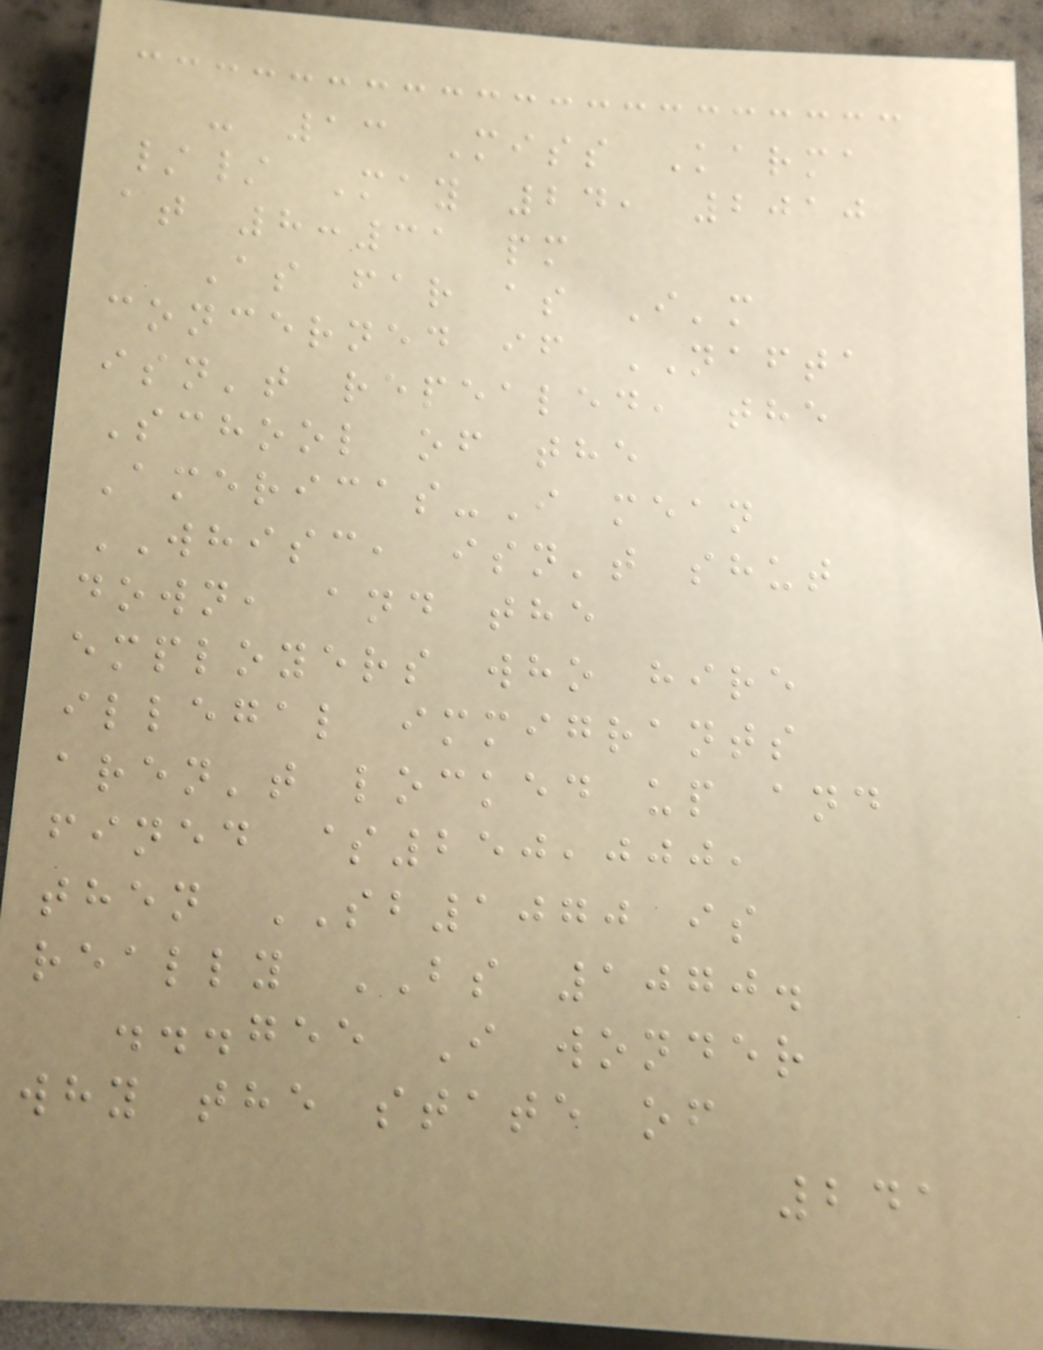- 13 Miss Karma
// May 24, 2010
at 8:31 pm
As far as I'm
concerned if NAFTA
isn't repealed, the
School of the
Americas-I mean
WHISC, isn't shut
down, and the
employers who hire
illegal immigrants
aren't locked up and
fined $250,000,
then SB1070 is
really BS 1070.
...gee I wonder
why the state of
241
